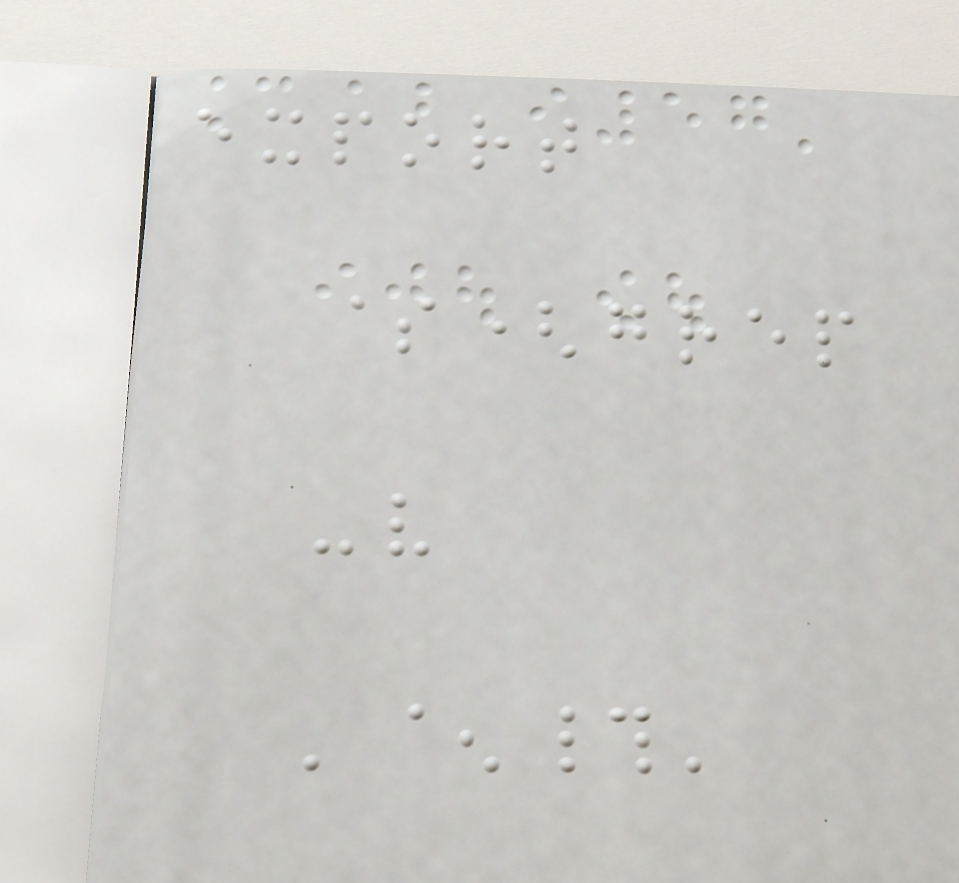export
$(grep
-v
'^#'
